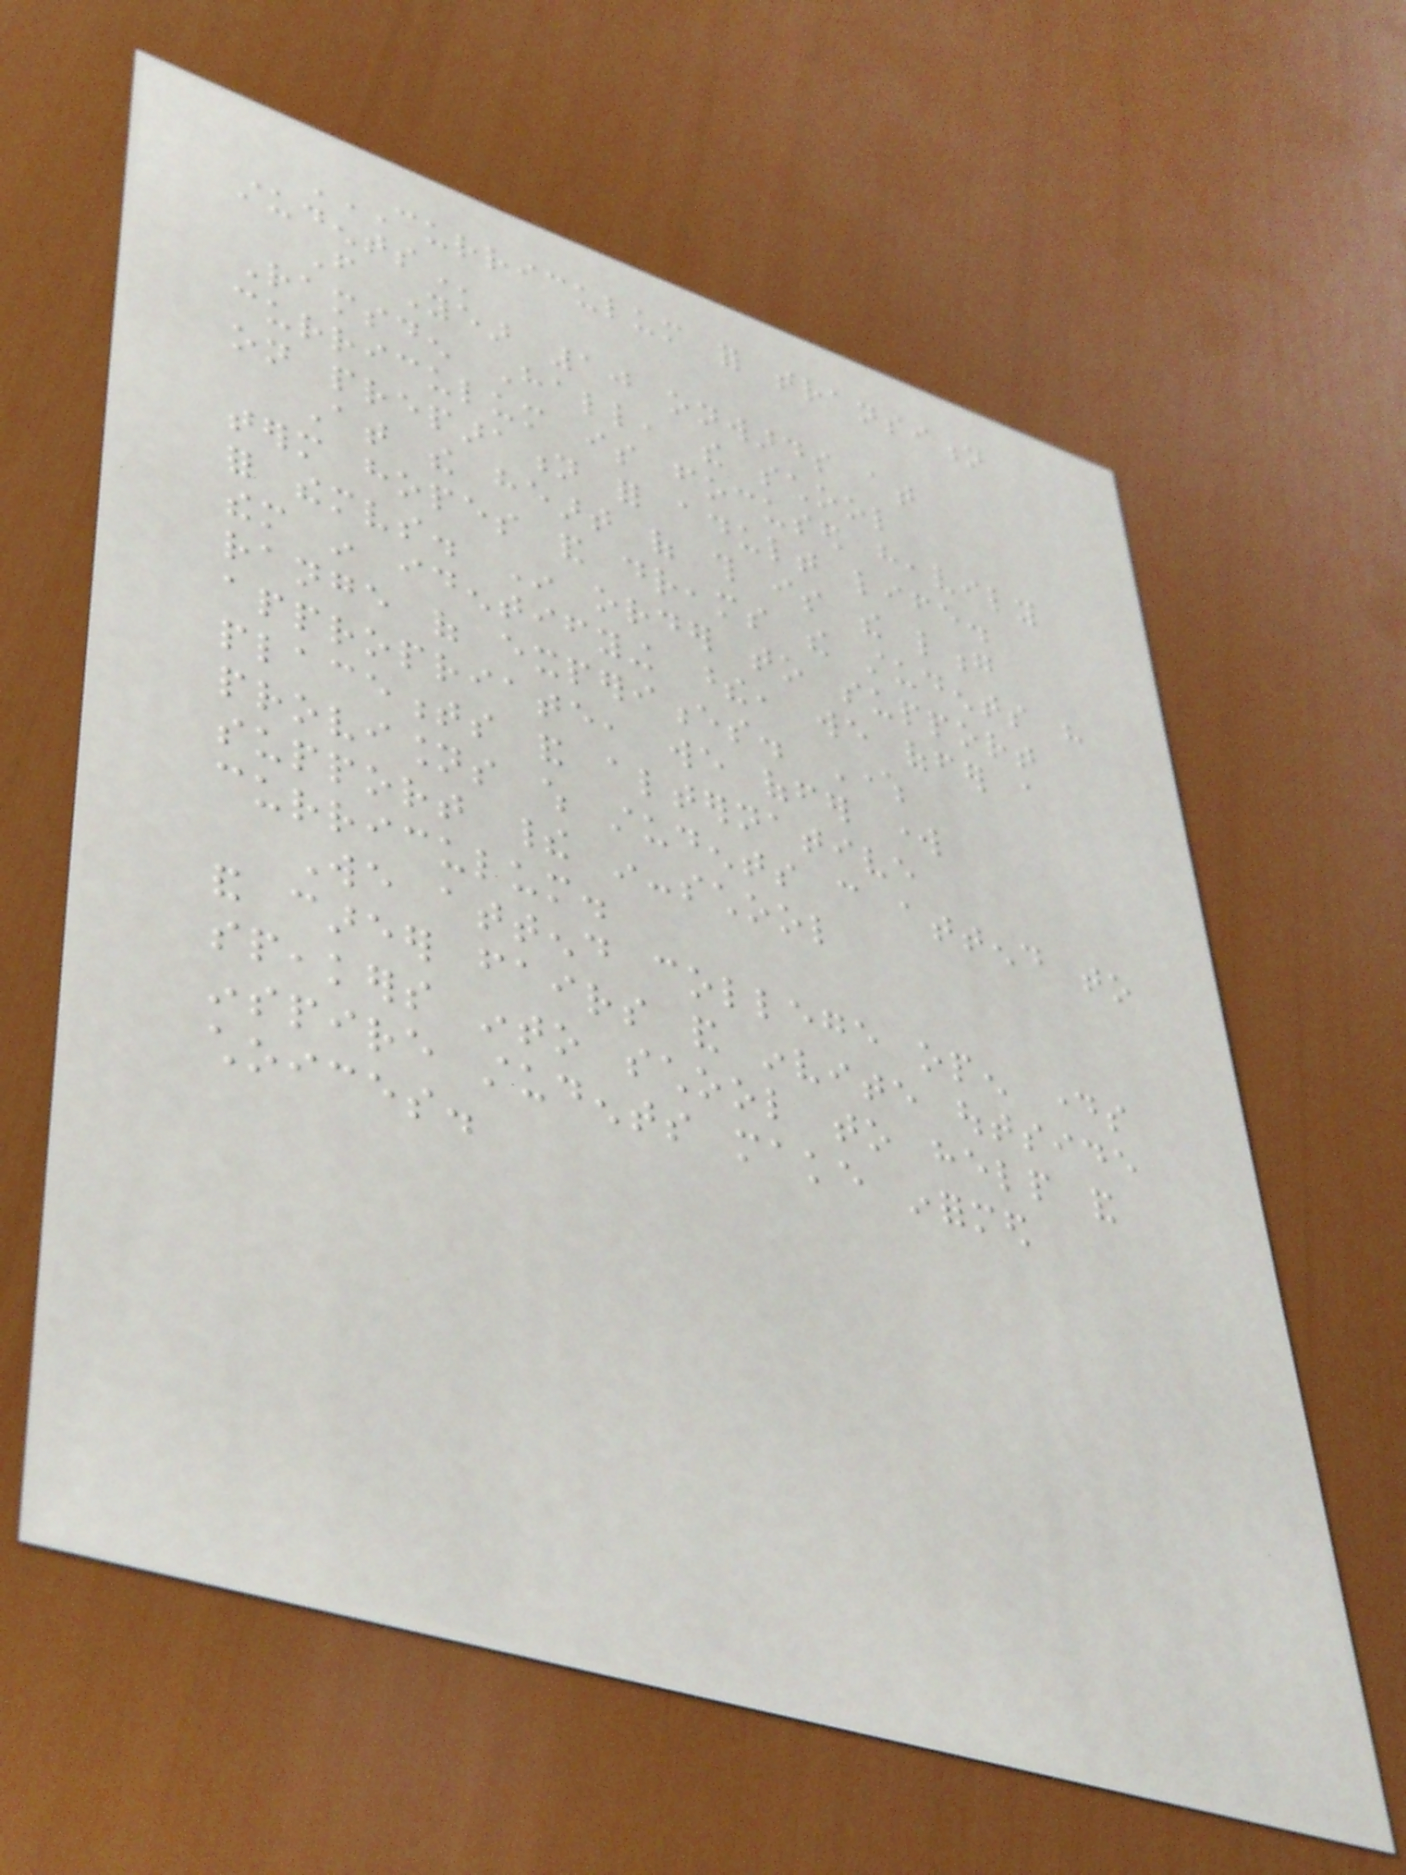CURRICULUM FOR TRANSITION
STUDENTS
From Year 10 onwards at
Ramsden Hall, the school
curriculum is focused heavily
on preparation for adult life.
At the heart of this is the long
term hopes and dreams the students have
for themselves. In order to support
them in identifying these, we offer a
range of experiences. Where
appropriate, we offer work
placements and alternative
provisions which students can attend to
support their in-school
curriculum.
We attend college open days
and career fairs and invite outside
speakers into school to help and
inspire students make informed
choices.
